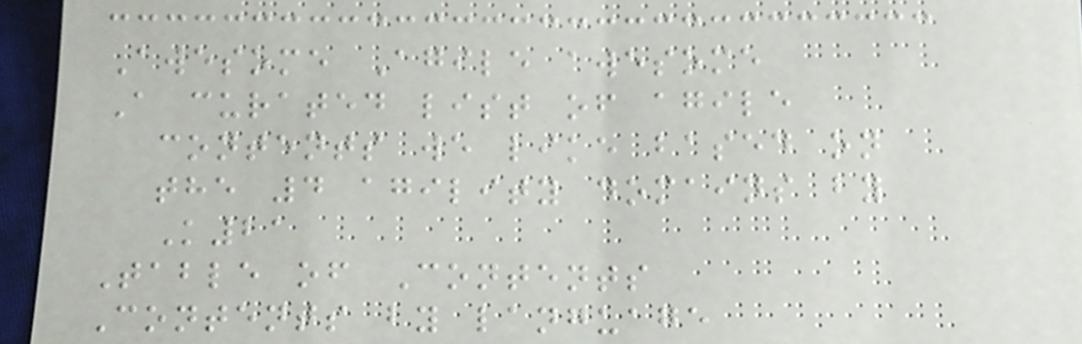Awesome Agile awesome
A curated list of agile
contents we like based on
the 4 agility domains by
K21
Table of Contents
Contents by language
